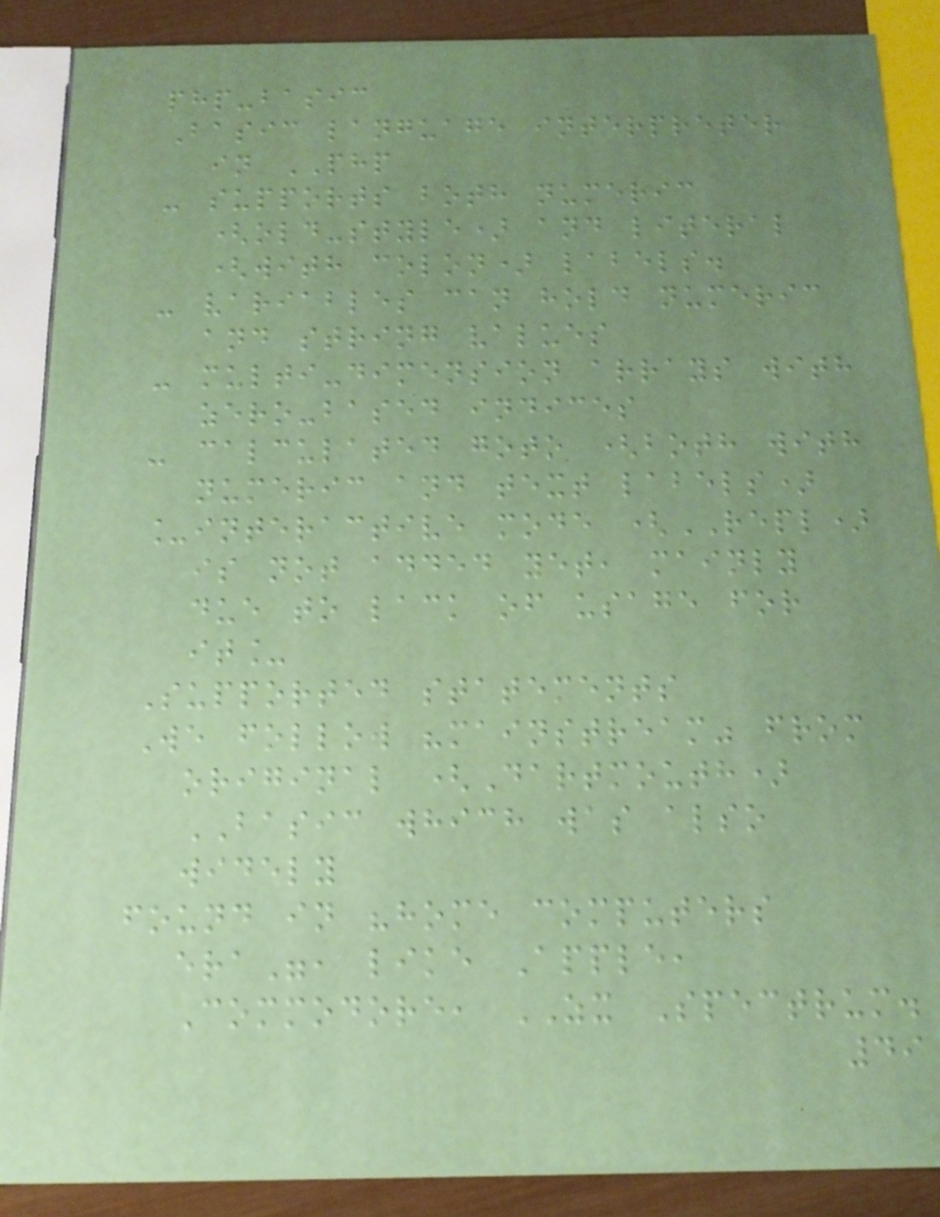php-basic
Basic language interpreter
in PHP
- supports both numeric
(old-style) and literal
(with colon) labels.
- variables can hold numeric
and string values
- multi-dimension arrays with
zero-based indices
- calculated goto (both with
numeric and text labels)
_interactive mode (REPL)
is not added yet, mainly
due to lack of usage for
it_
Supported statements
We follow "mainstream" from
original (Dartmouth)
BASIC which was also
widely
found in "home computers
era", like Apple,
Commodore, ZX Spectrum.
49
